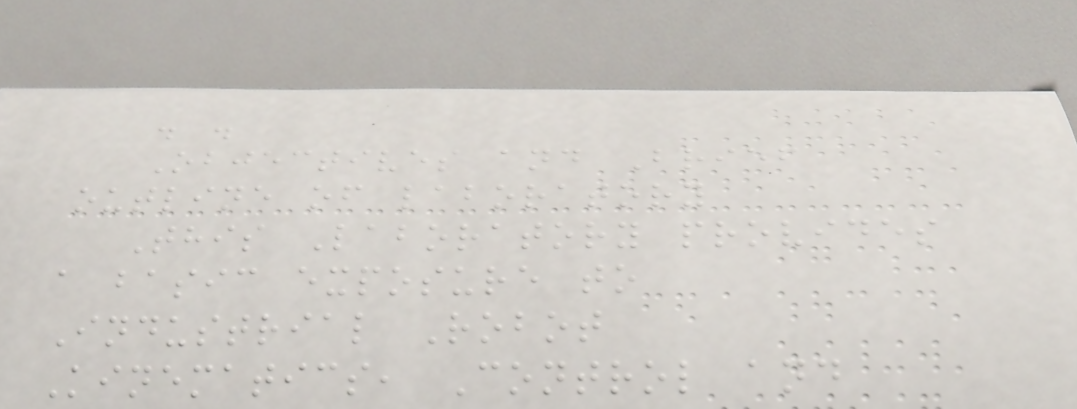. .
Objectives and Brief
outline of laboratory
This Laboratory provides
a basic exposure to
Industrial Robot
Kinematics, Control and
